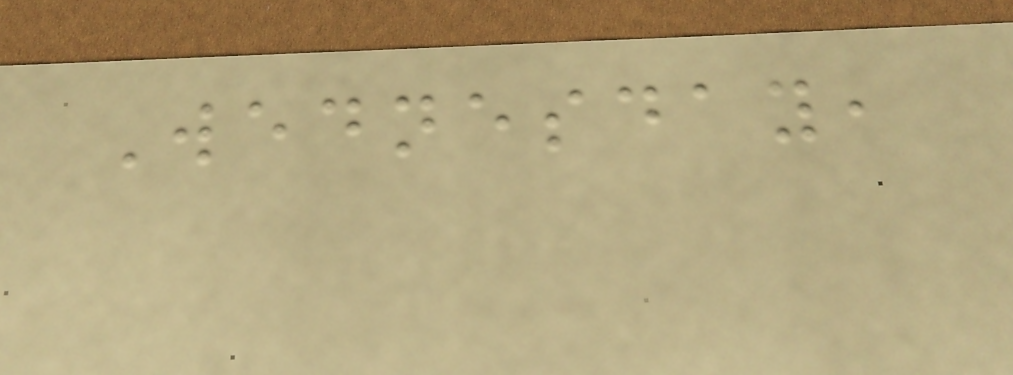Wednesday,
